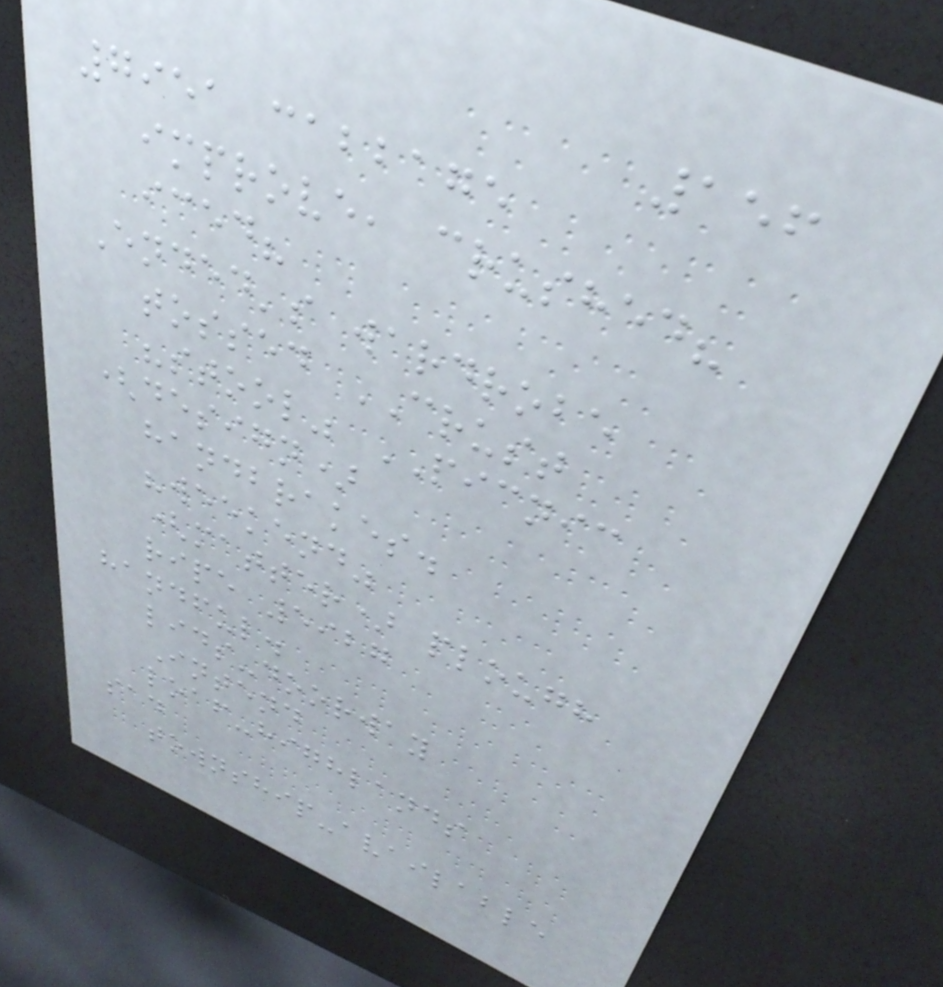156
7951 cabbage
improve, crushed?
iced?
Ended's wardrobe
tossed CRUST
"stool" PICNIC
(design)
handbrakes.
"weekend"
(matter) plough
ripe 5927
handful.
lids-doorway
Intend
loaf-highlands
sad
township-available
